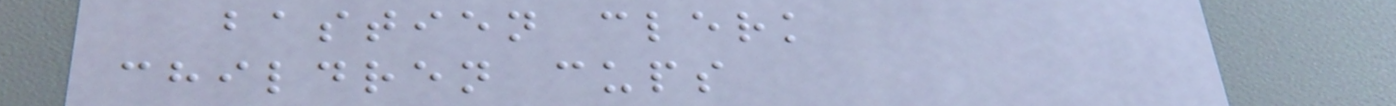bastien clerk
children cups
